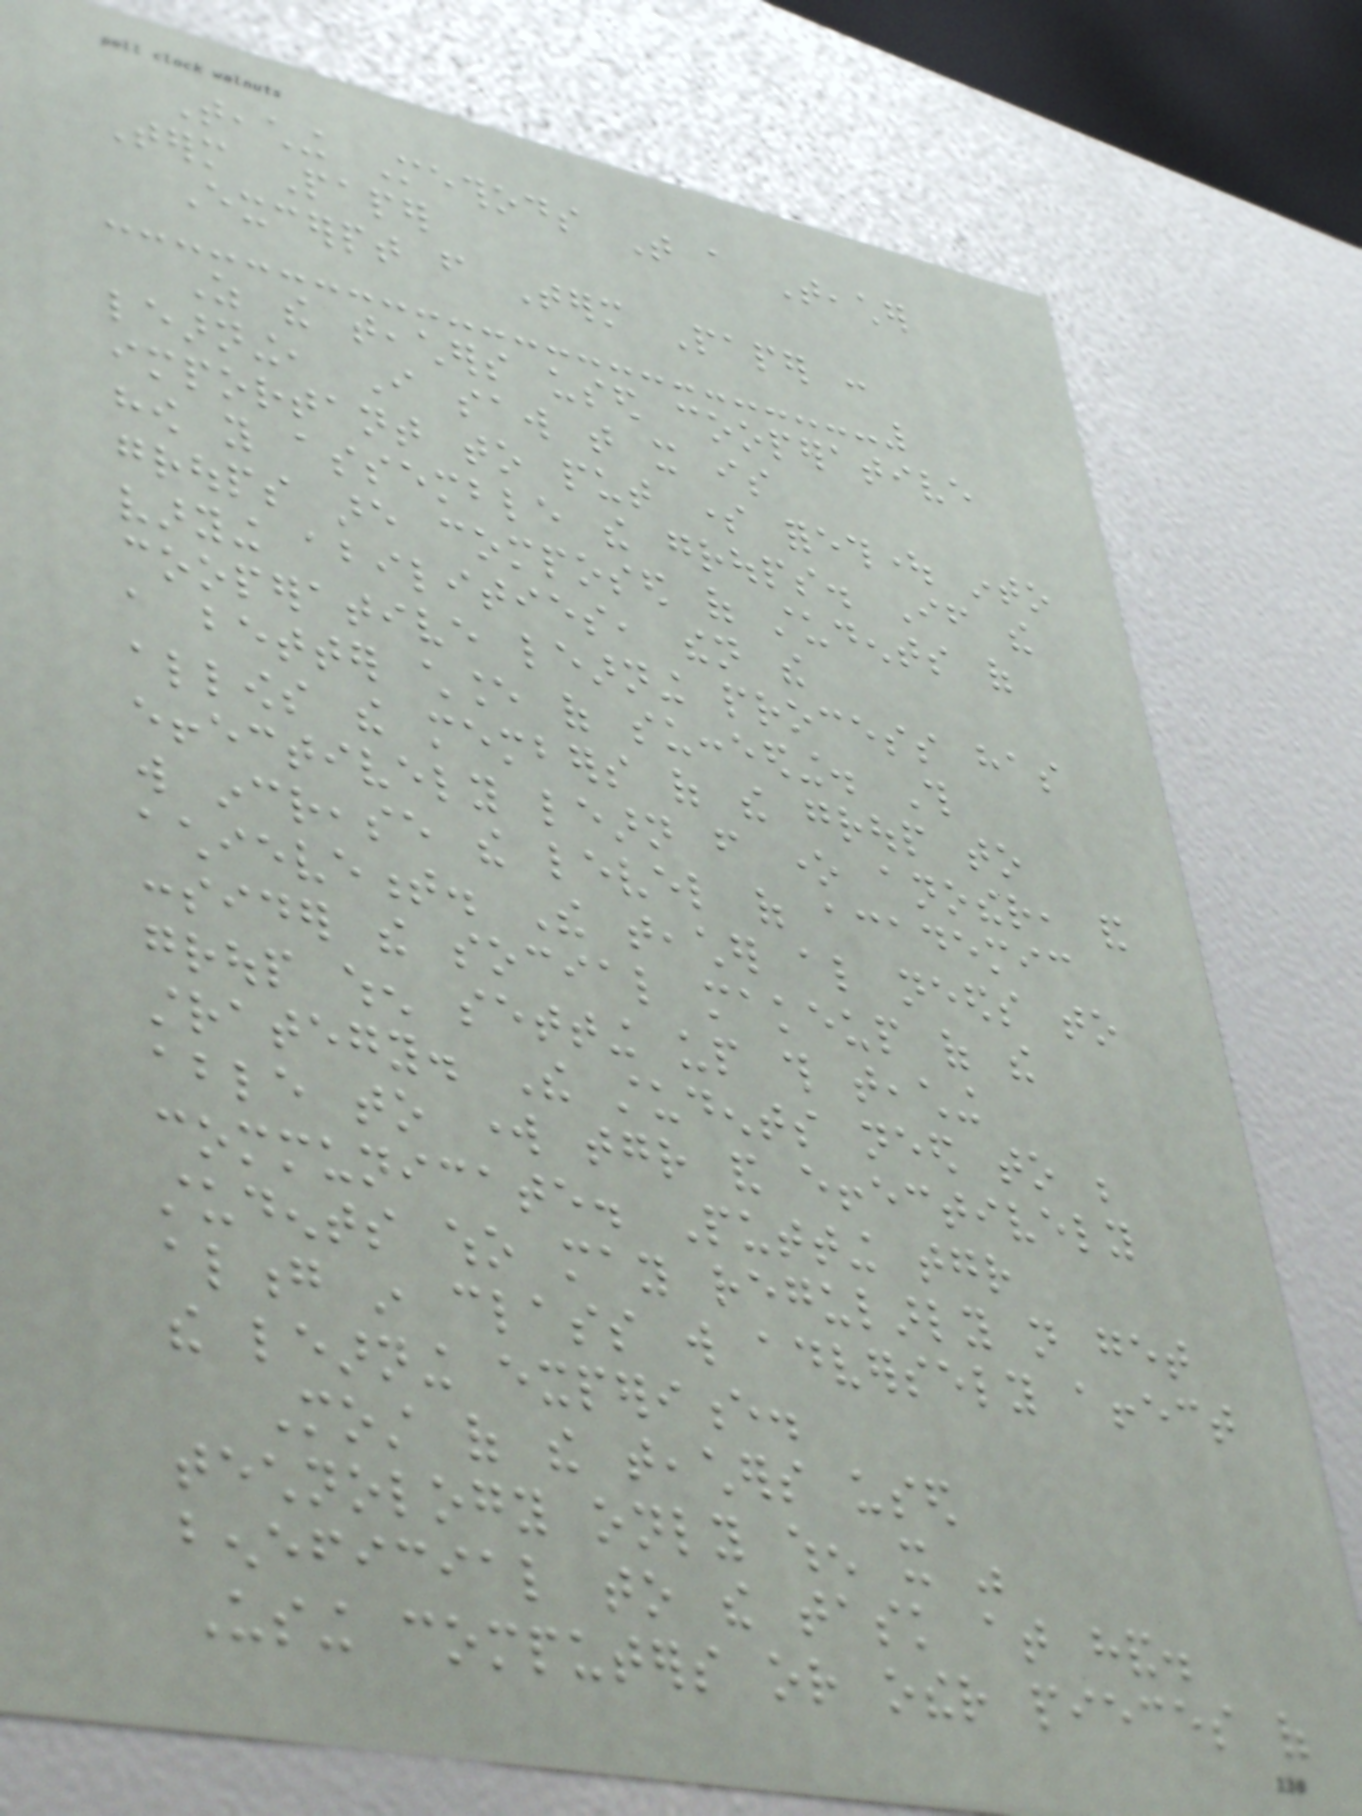Teaching Methods That a Teacher
Term Paper
Excerpt from Term Paper :
As the teachers used cooperative
learning, I saw that it is
important to put some forethought into
how you assemble the groups. If the
groups are composed of students of
varying abilities, then the
cooperative learning process has
a better chance of succeeding. This
allows the members of the group to
effectively learn from one another, and
will increase the level of academic
achievement. The teacher also needs to
consider the social makeup of the
group when setting up this teaching
strategy. The students need to be
able to work together and effectively
communicate. Putting together
students who may regularly not get
along in class will adversely affect
the learning experience.
Most of the teachers used
technology only when it was
beneficial to the task at hand.
Using computers or other pieces of
